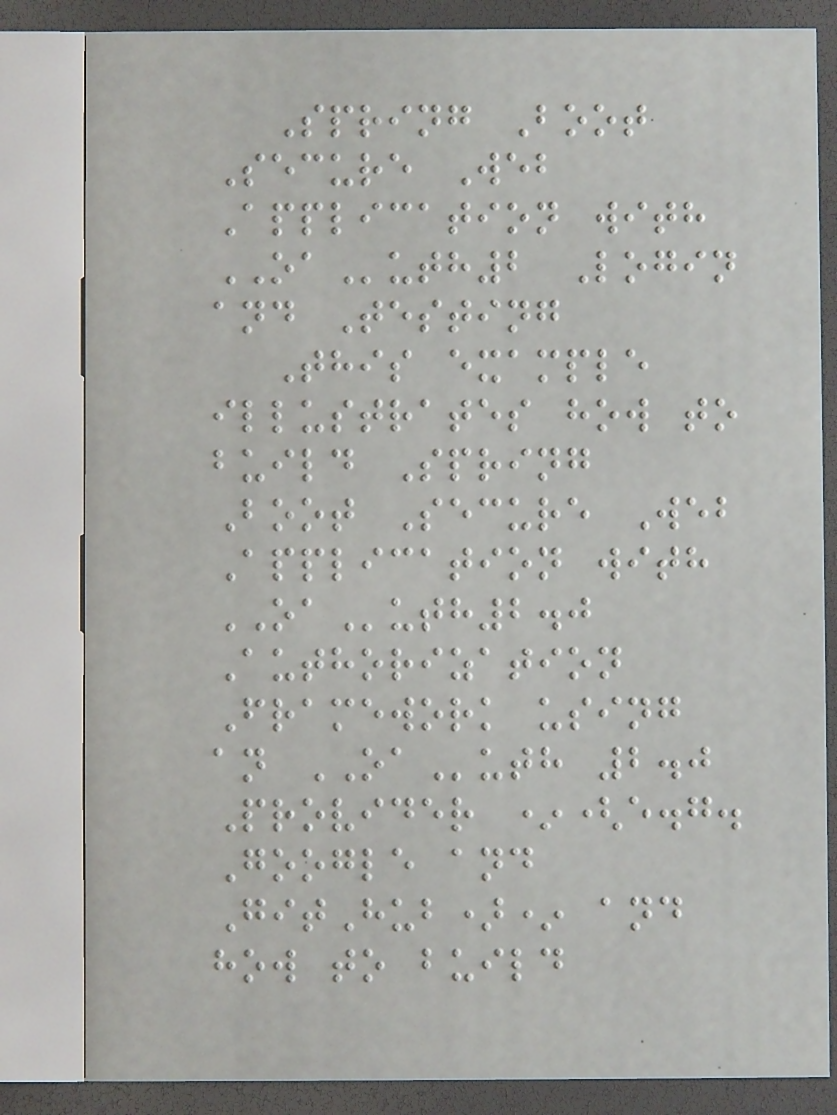Spring Boot
Secure Web
Application with
OAuth2 Login
and Testing
This example
illustrates how to
build Spring
Boot Secure Web
Application with
OAuth2.0
Authorization
Framework using
an OAuth 2.0
Provider *(e.g.
Google and
GitHub)* and
how to build
